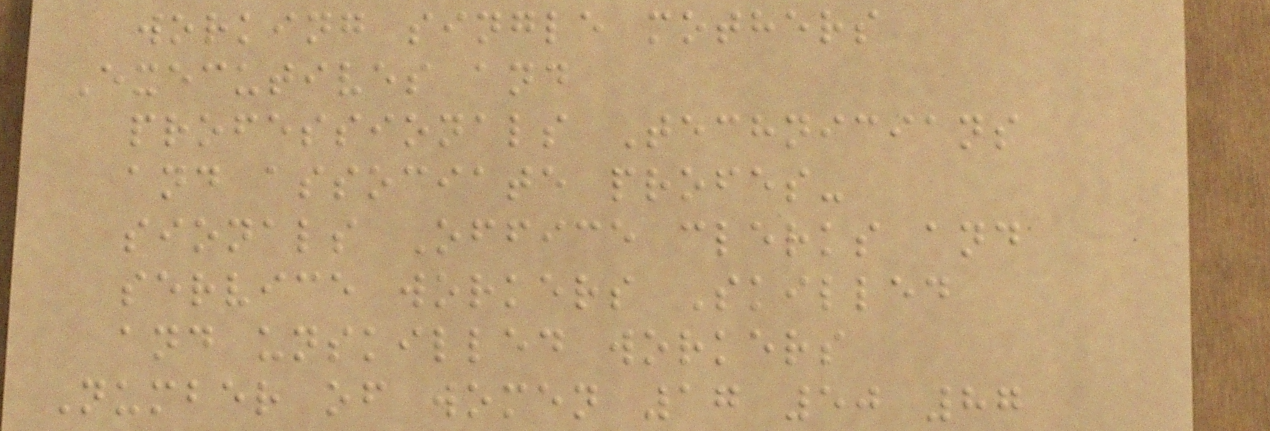working single mothers
Executives and
professionals Technicians
and associate profes-
sionals Office clerks and
service workers Skilled
and unskilled workers
Number of women 17 50 87
